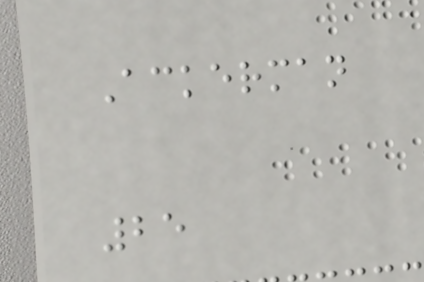Ackerman
25
